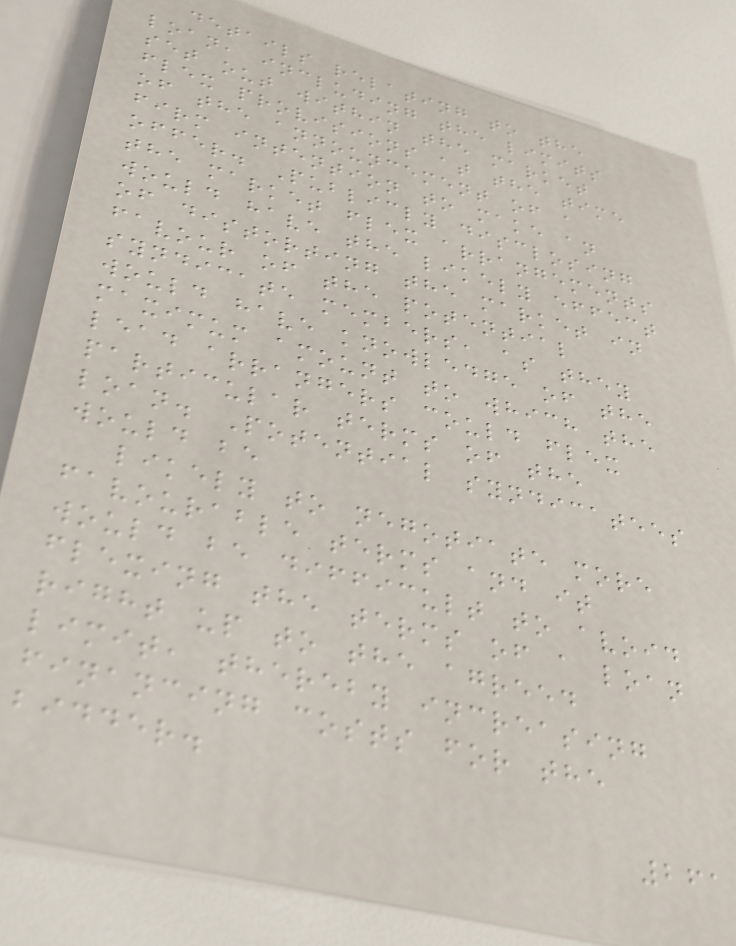details relating to the
loan, including the limits
set out within the market
flex provisions at the time
of the announcement of a
firm intention to make an
offer. Publicly disclosing
the market flex arrangements
would have the likely effect
of distorting the market in
favour of the potential
syndicate members, as they
would have knowledge of the
maximum amount to which the
lead arrangers could flex
particular terms of the
loan. Potential syndicatees
would be
likely to negotiate more
favourable terms and it
would be difficult to avoid
flexing the terms of a loan
right up to the agreed
limit, thereby increasing
financing costs for the
bidder.
261
